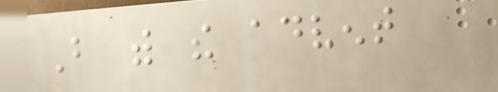But with the advent
